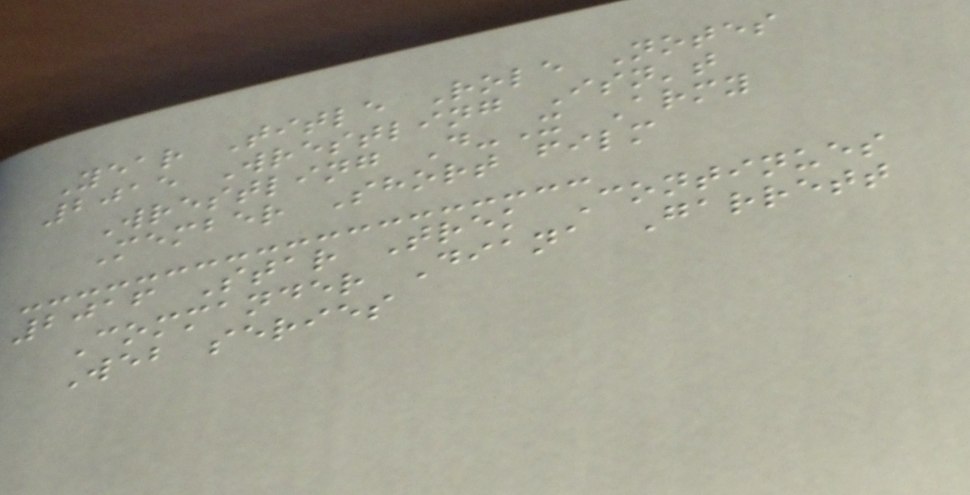Year Title Role Notes
2015 Wrestling Isn't
Wrestling D-X Army
Member Short film
2016 Star Trek Continues
Commander Diana Garrett
Web series
